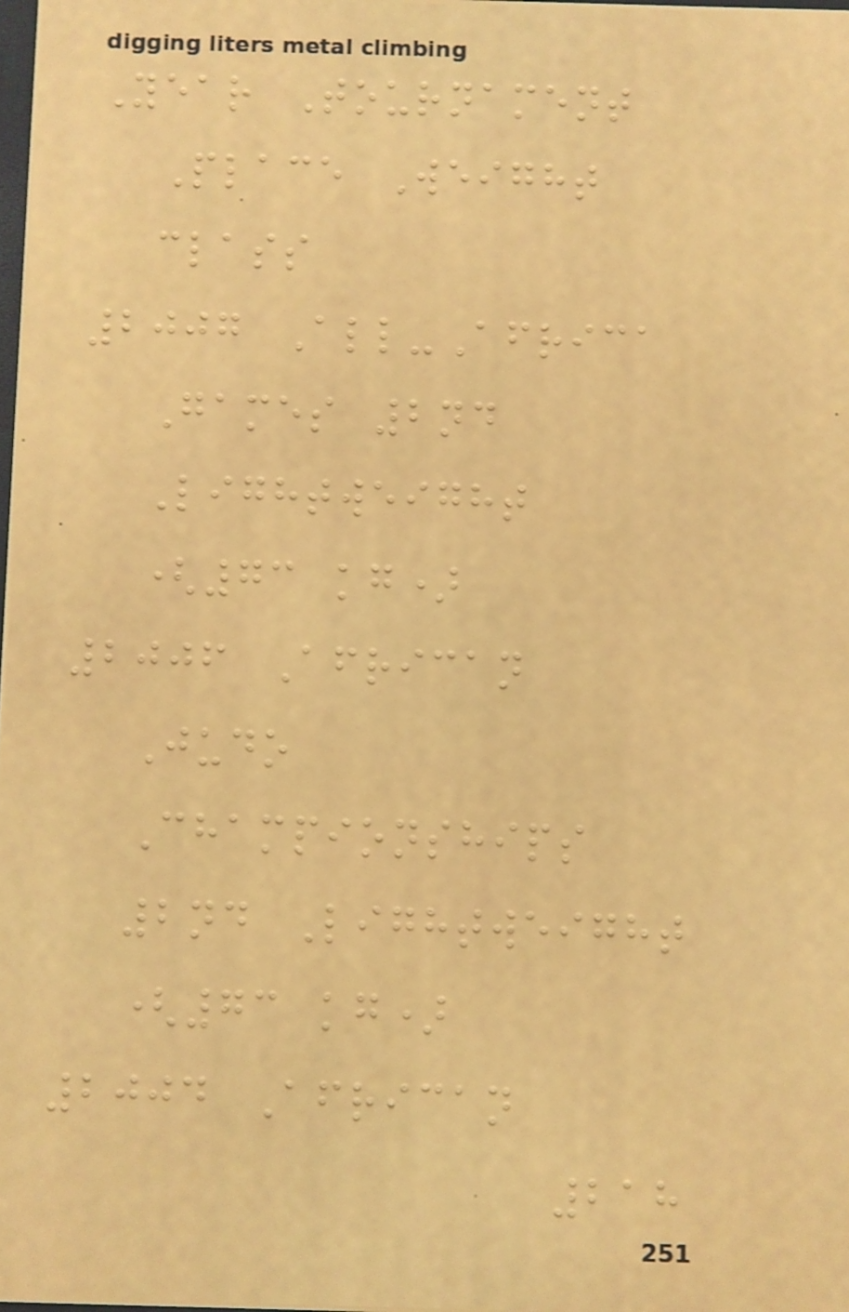Year Tournament
Place Weight
class
2007 All-Africa
Games 2nd
Lightweight
(73 kg)
2006 African
Judo
Championships
2nd Lightweight
(73 kg)
2004 African
218
